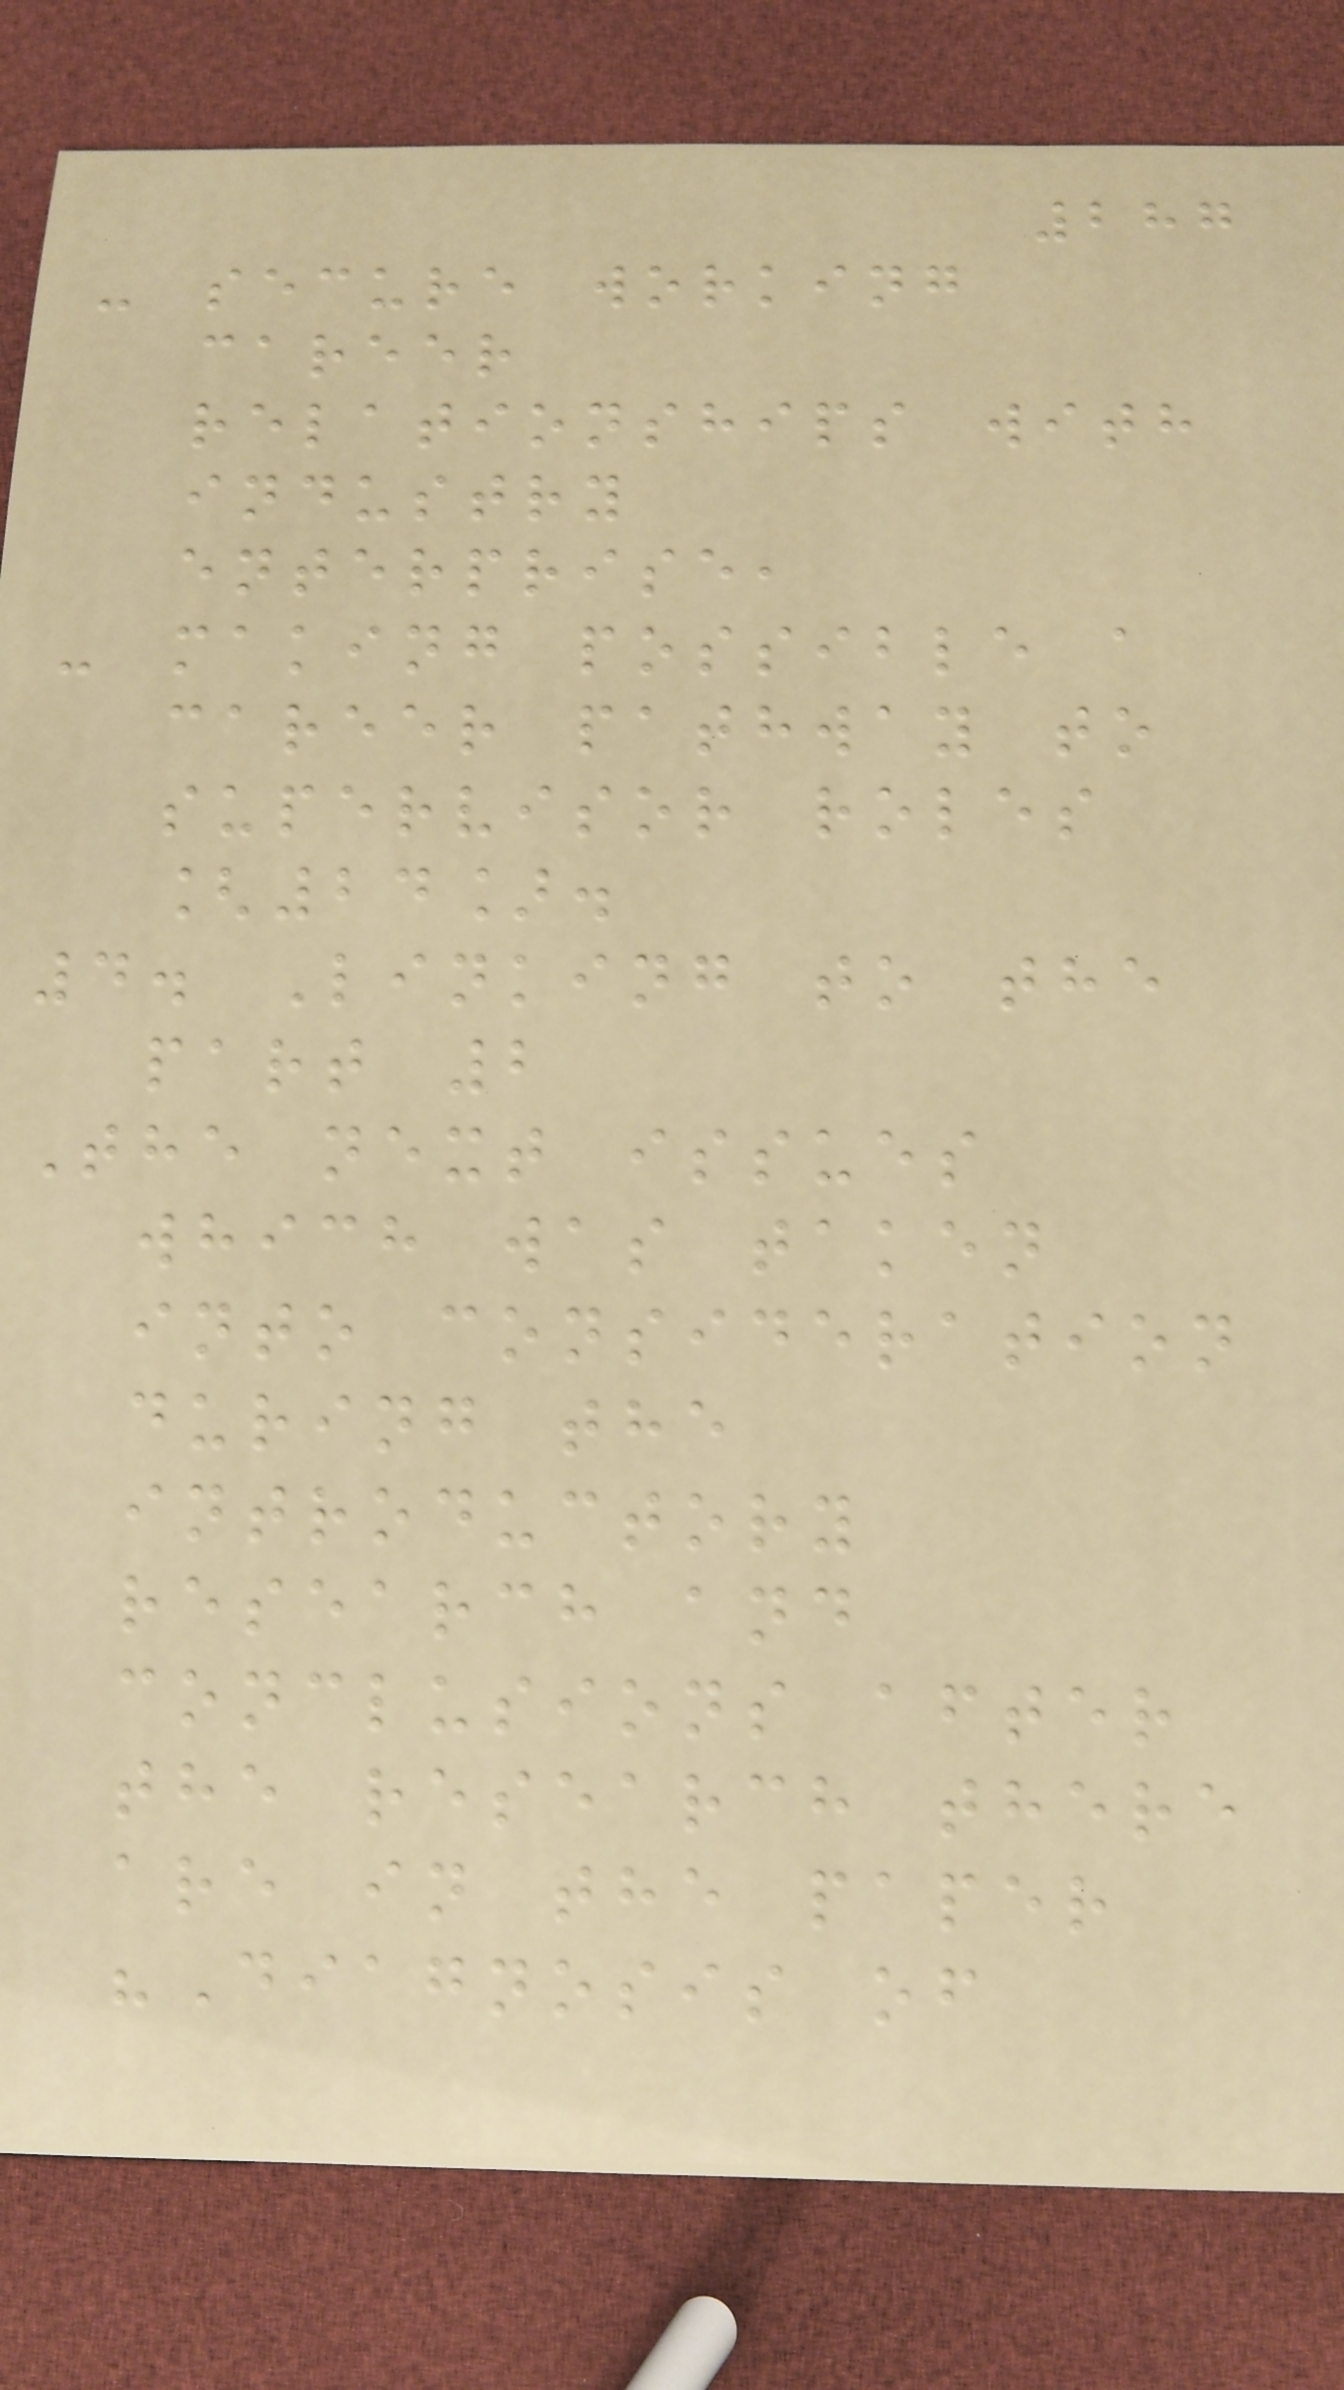287
- secure working
career
relationships with
industry
enterprise,
- making possible a
career pathway to
supervisor roles
[24].
4. Linking to the
part 2
The next issues
which was taken
into consideration
during the
introductory
research and
conclusions after
the research there
are in the paper
"Diagnosis of
